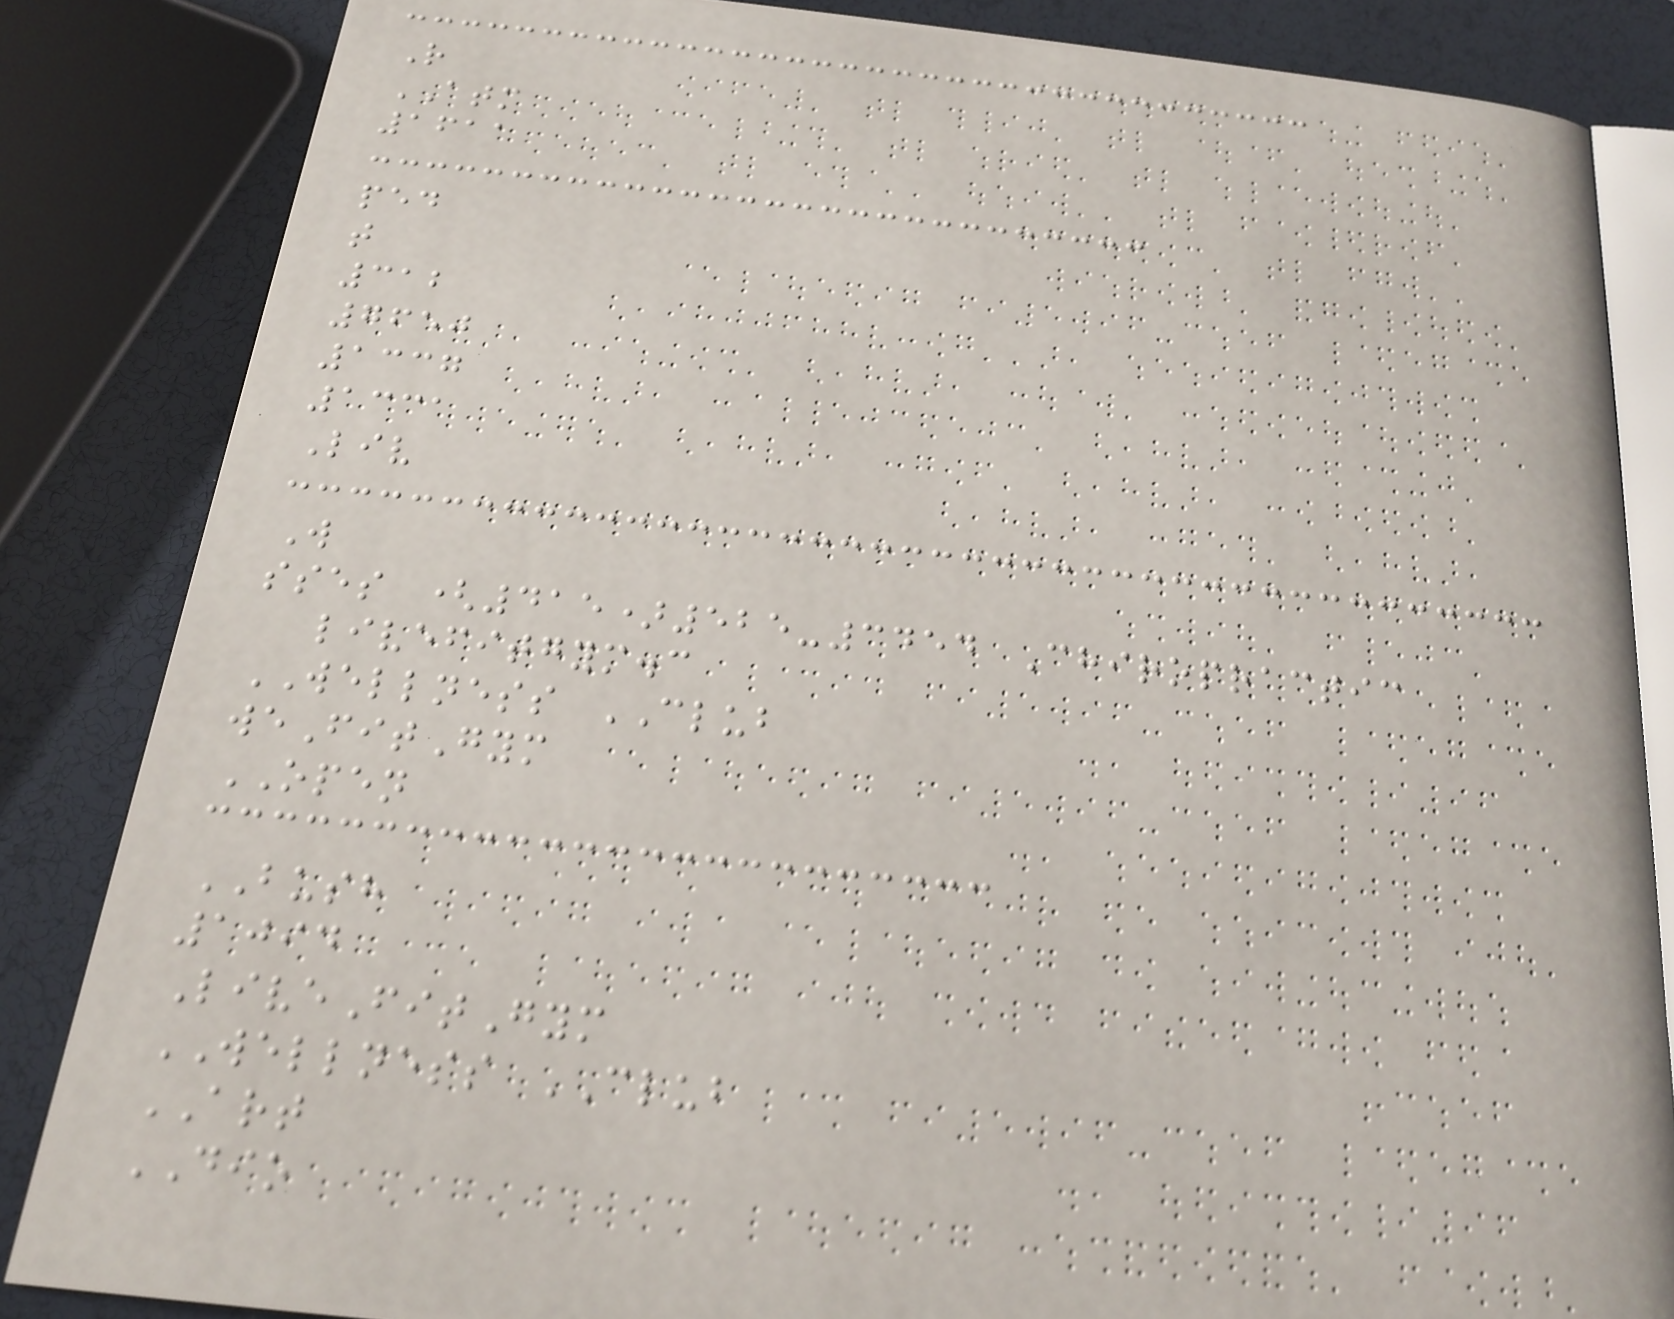R
ATM
1611
ped
t
312
7650
1337
1331
Liv
W
sses (415)525-3454 Chiropractic
livefitgym.c
WELLNESS CLUB
weFitGym
OPEN
BUSH
1094
LiveFitGym
WELLNESS CLUB
ART
DIO
